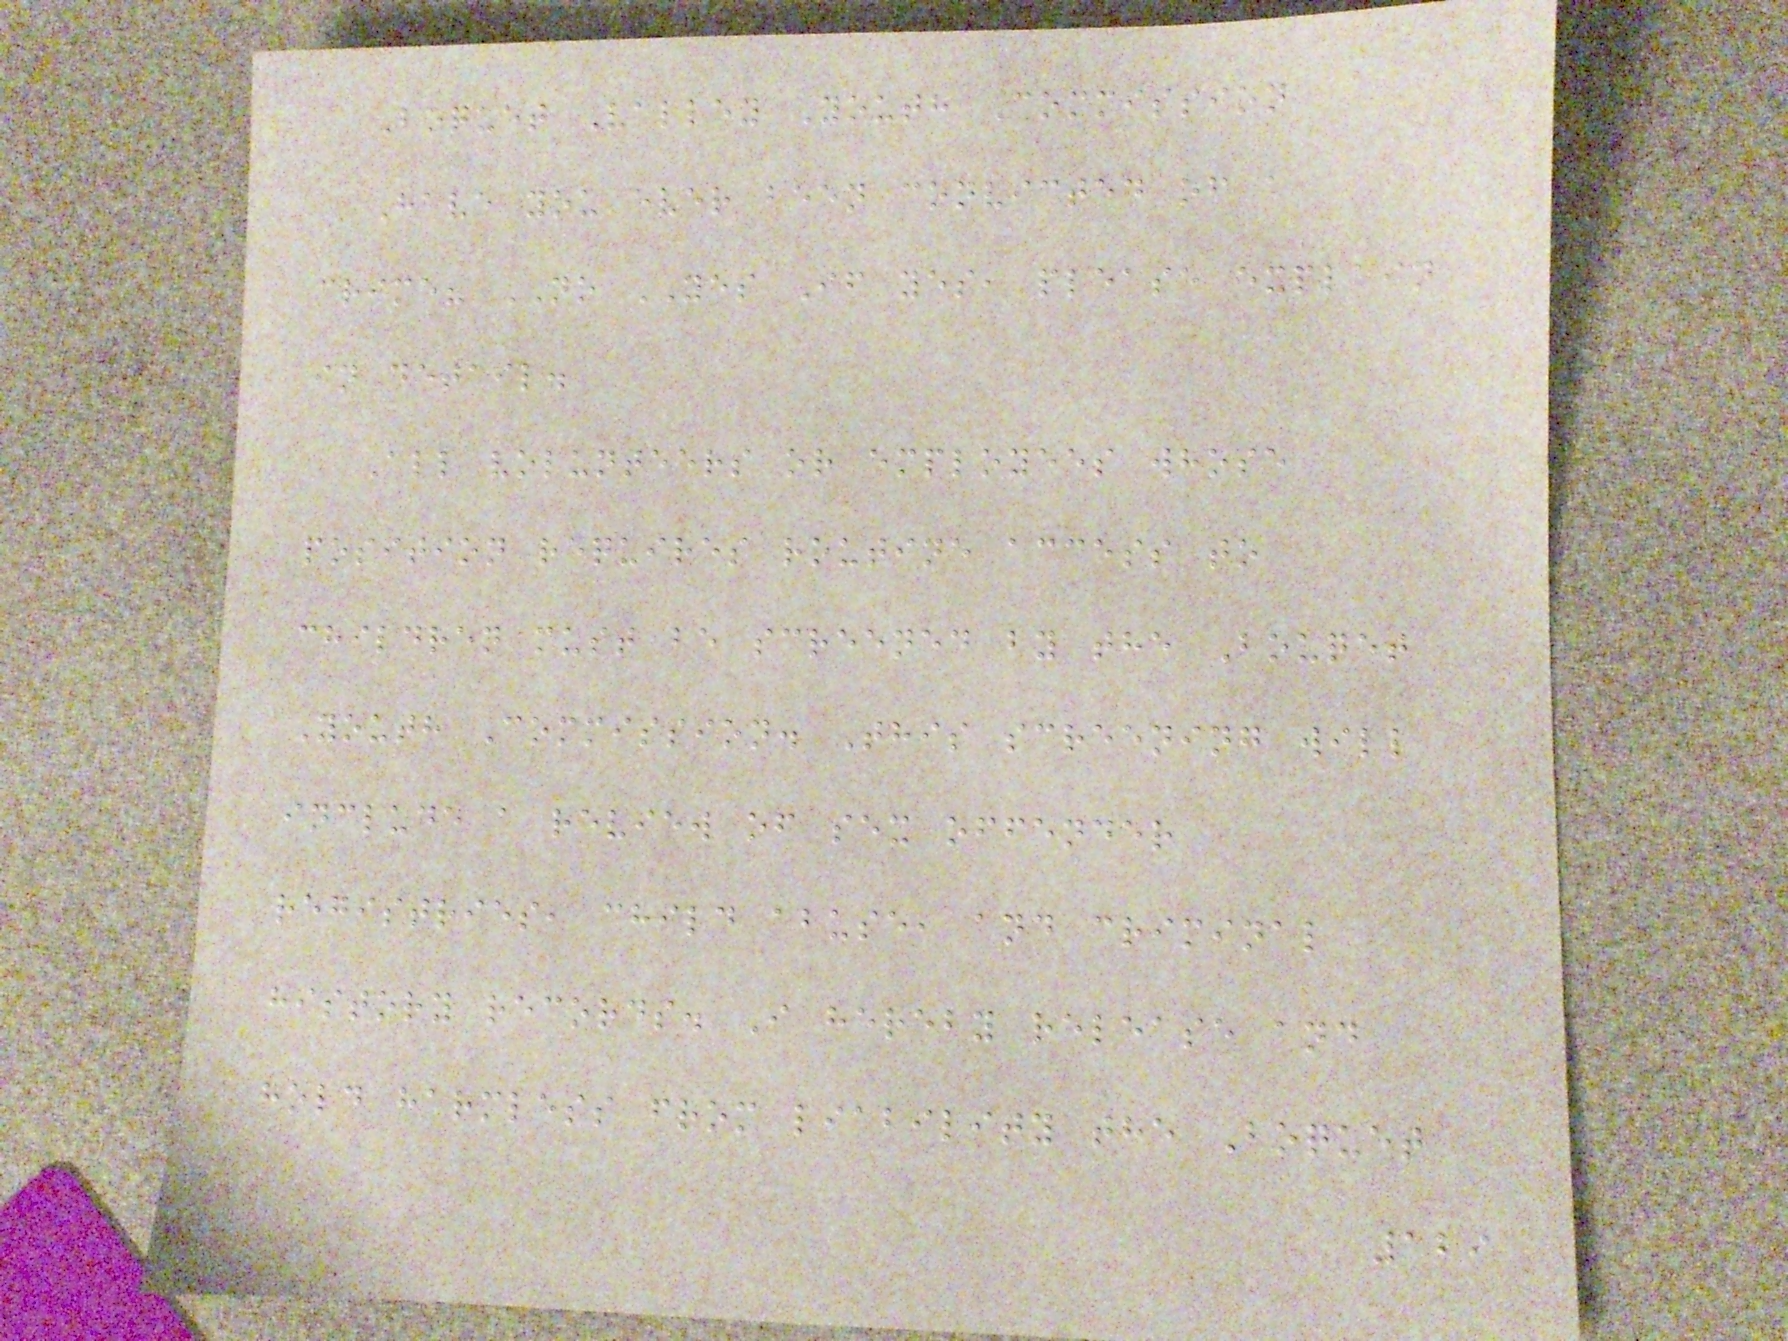Boquet Valley Youth Commission
Have you ever been convicted of a
crime? NO YES If yes, please explain
in detail.
All volunteers or employees whose
position requires routine access to
children must be screened by the Bouqet
Youth Commission. This screening will
include a review of sex offender
registries, child abuse, and criminal
history records. I hereby release and
hold harmless from liability the Boquet
129
